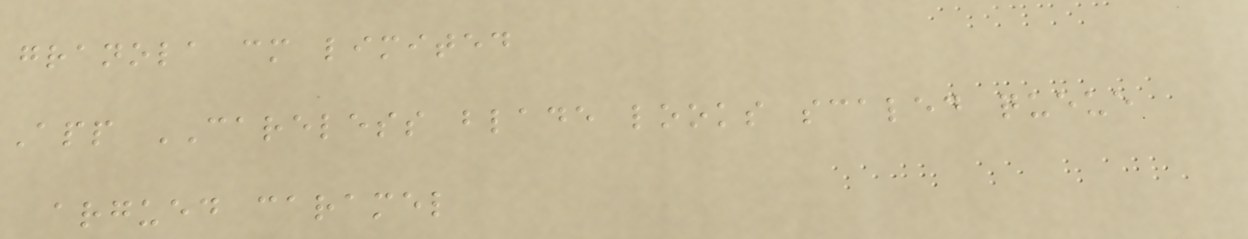granola cm limited
App CARELESS blade looks scaled queue
argued caramel
